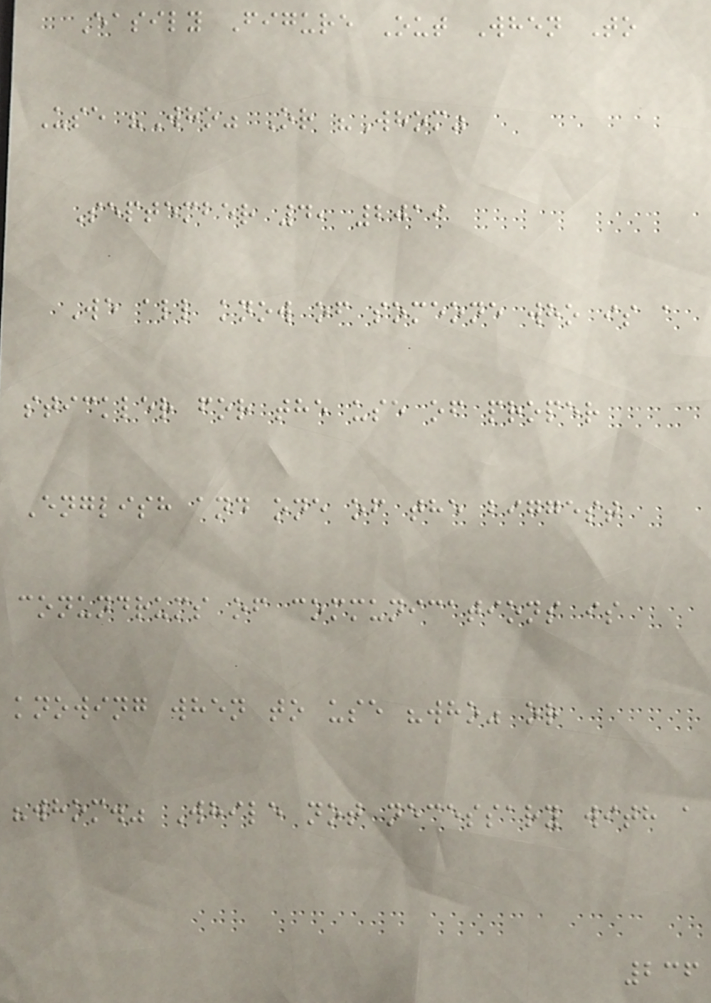Easily Figure Out When To
Use "Who" Or "Whom"
September 4, 2019
We all know of someone who is a
stickler for the use of proper
English and one of the biggest
conundrums of communications is
knowing when to use "who" or
"whom." While not necessary with a
236
